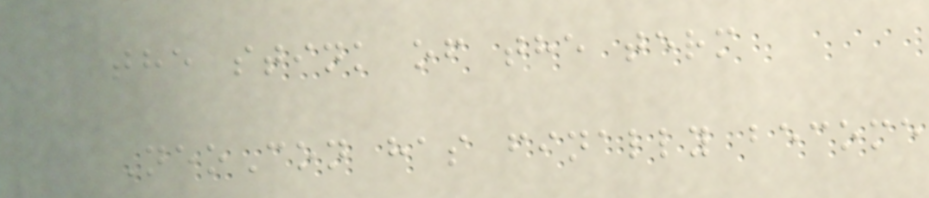the stink of the term
NeoCon has finally become
